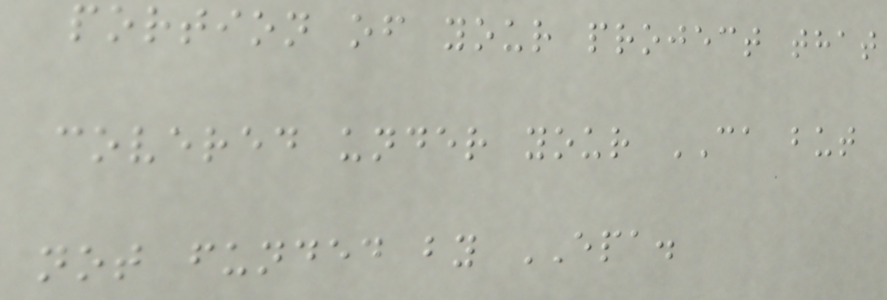portion of your project that
covered under your CA but
not funded by EPA.
